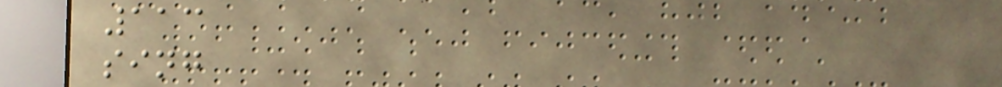113
sing
